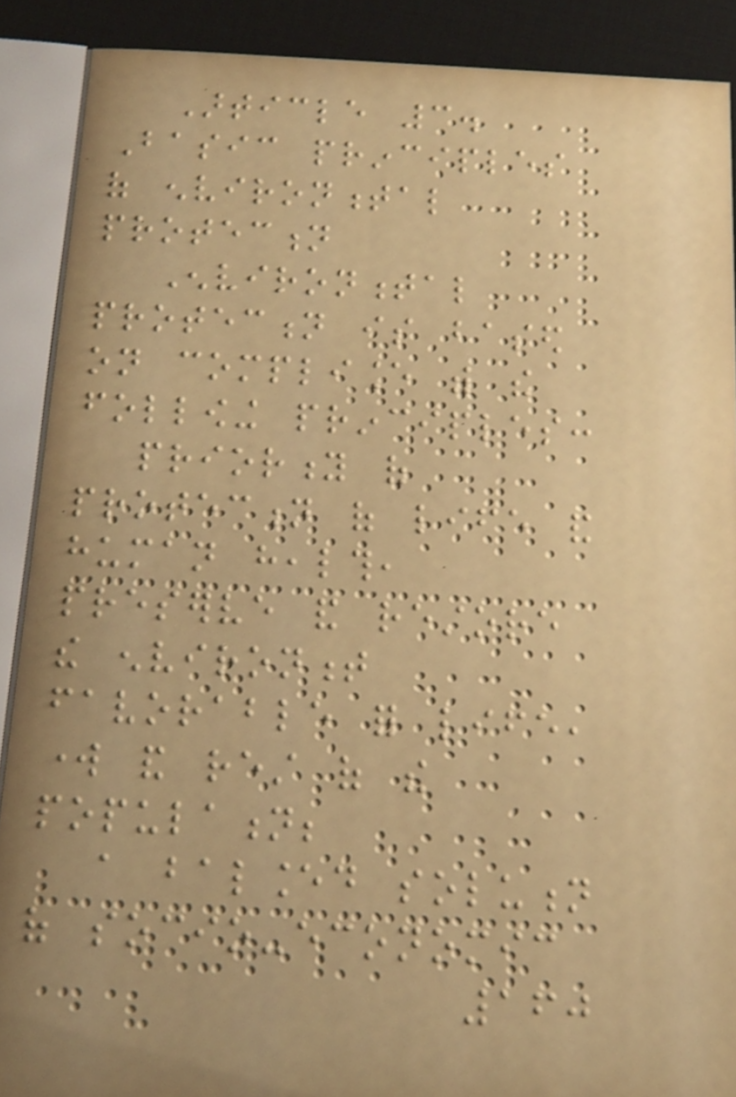Article 3.
Basic principles
of environmental
protection
Environmental
protection is based
on compliance with the
following principles:
priority of
protection of life and
human health,
preserve and restore
the environment
favorable for life,
work and rest of the
population;
a balanced solution
of socio-economic
160
